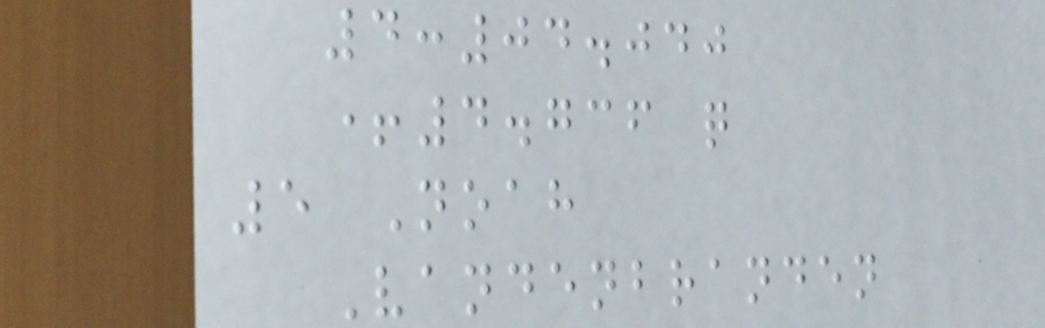4:04.040
+4.736 q
5 Noah
Vandenbranden
